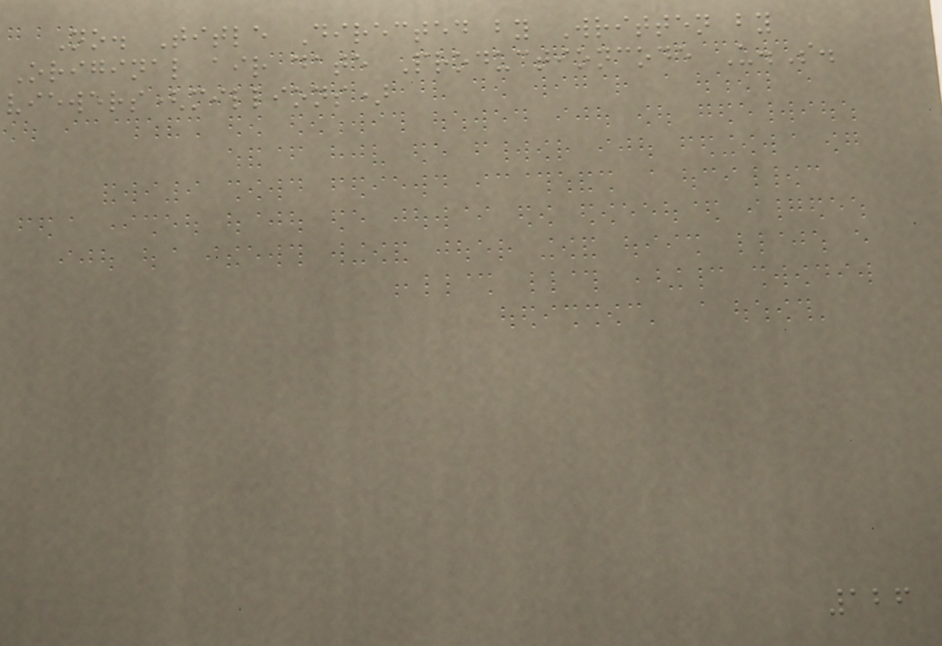No. Title Directed by Written by
Original air date Productioncode U.S.
viewers(millions)
126
